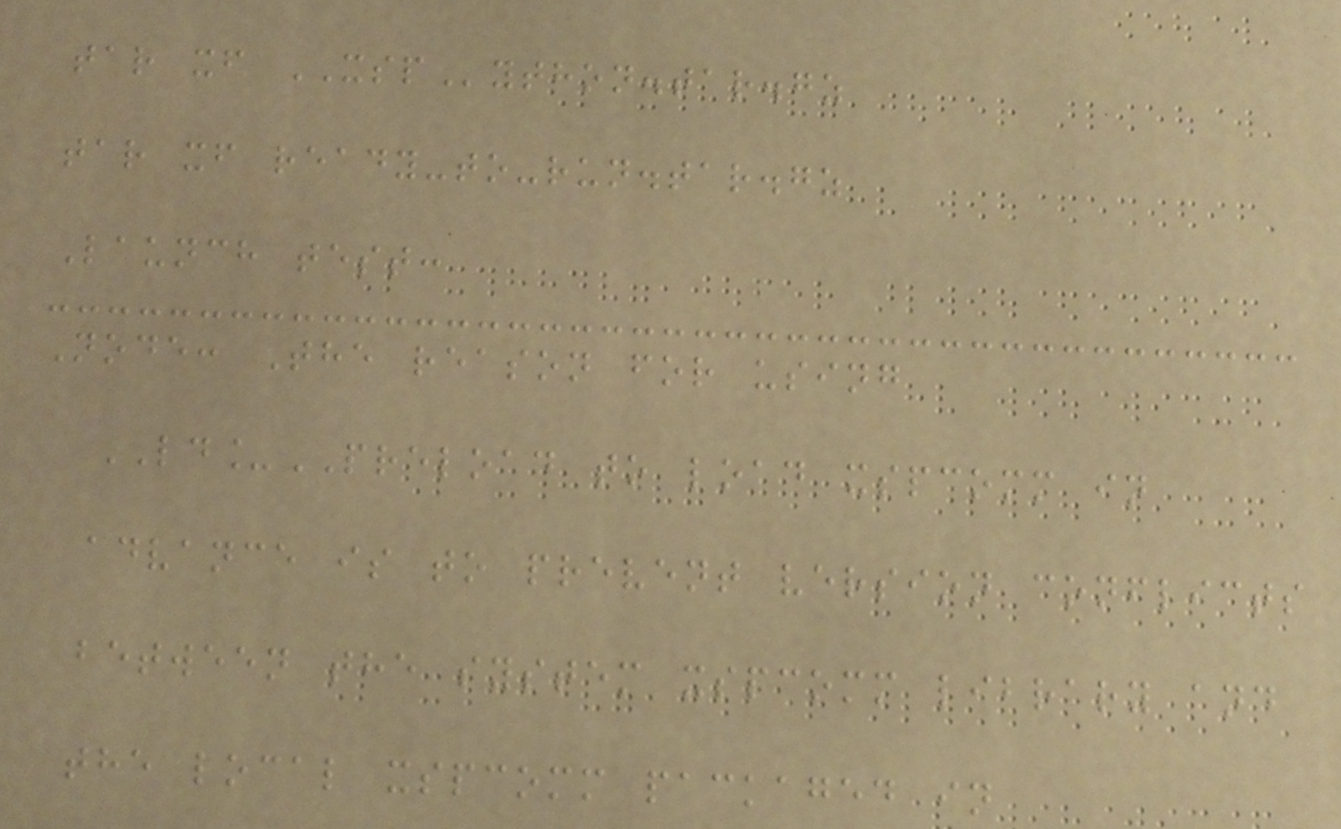tar xf XSPython.tar.gz
tar xf ready-to-run.tar.gz
Launch test:
Node: The reason for using
LD_PRELOAD to load xspcomm in
advance is to prevent version conflicts
between the system xspcomm library and
the local xspcomm packaged in
